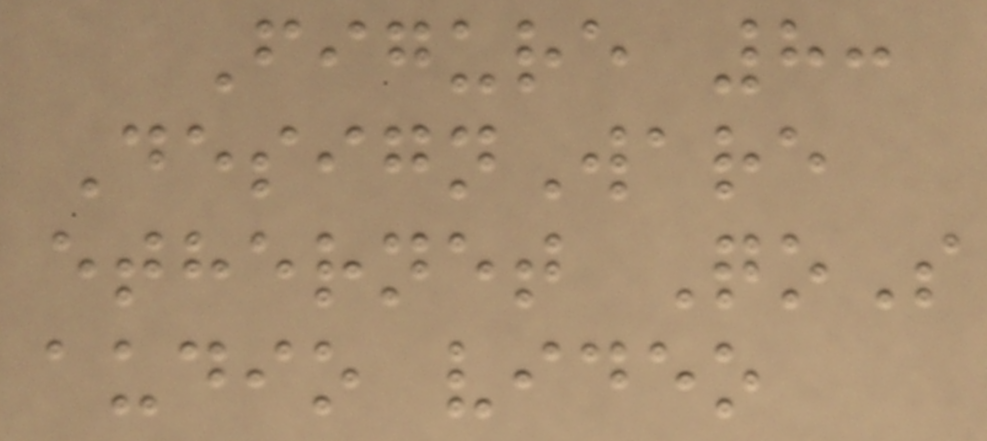Figure 8:
DesignWare
ethernet QoS
audio video
